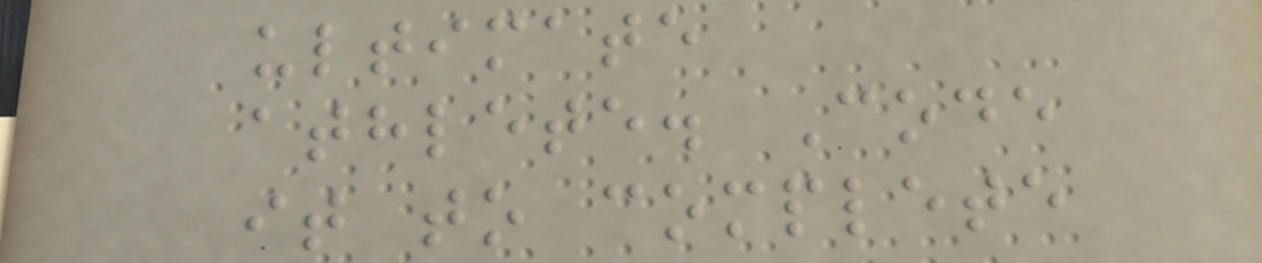ultimate
athlete. Code
it to complete
